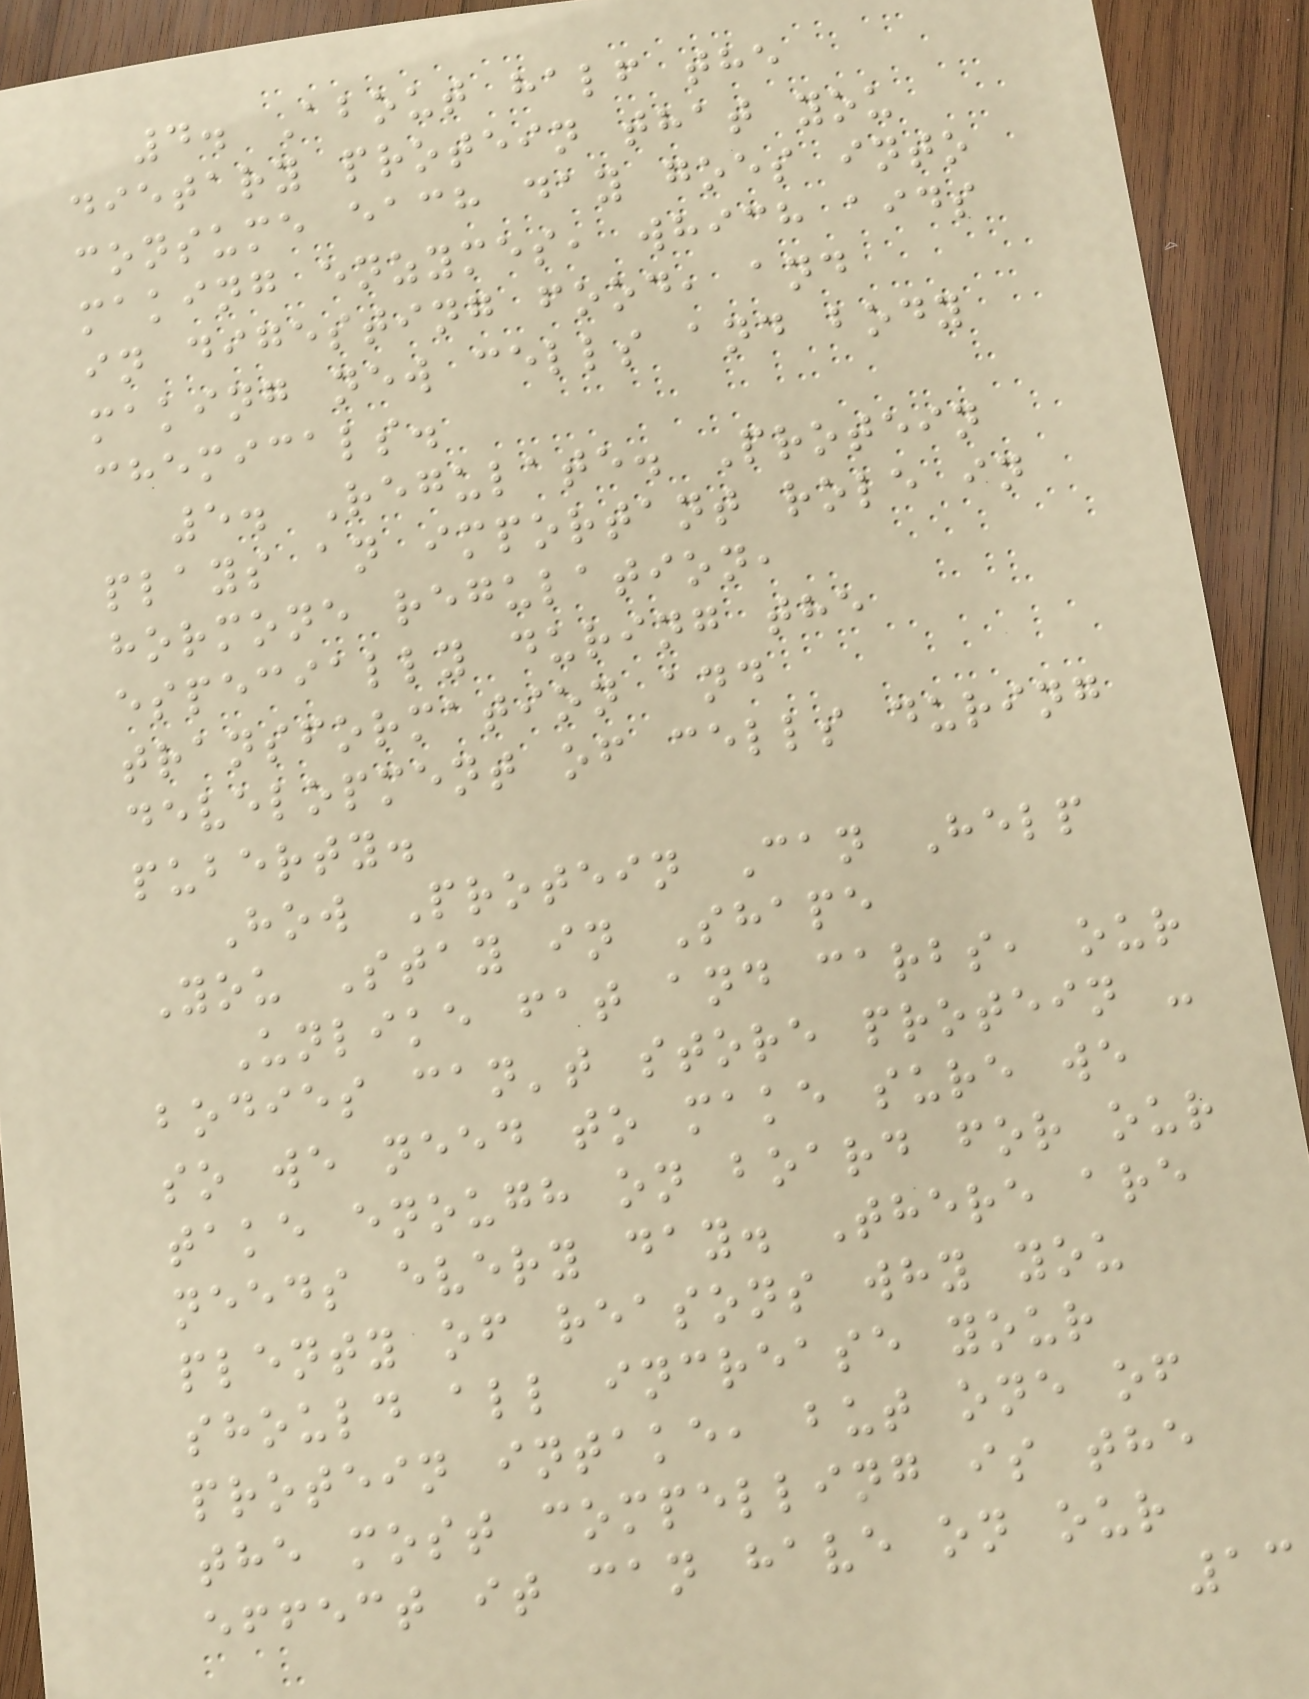4. About half the
dietary protein that you
consume each day goes into
making enzymes, which aids
in digesting food, and
making new cells and body
chemicals.
5. Regulate. Protein
plays an important role in
hormone regulation,
especially during the
transformation and
development of cells during
puberty.
How Protein Can Help
You Stay in Shape
Unlike fat and carbs, our
bodies can't store protein -
so we need to make sure we
take enough on board for our
needs every day. There are
plenty of reasons why you
should all increase your
protein intake, but one of
the most compelling is the
effect it can have on our
13
